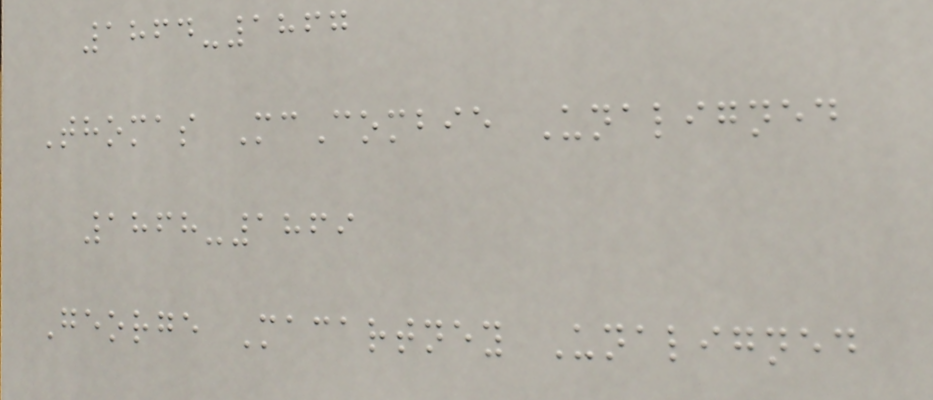1864-1867
Thomas McCombie Unaligned
1868-1869
George Macartney Unaligned
